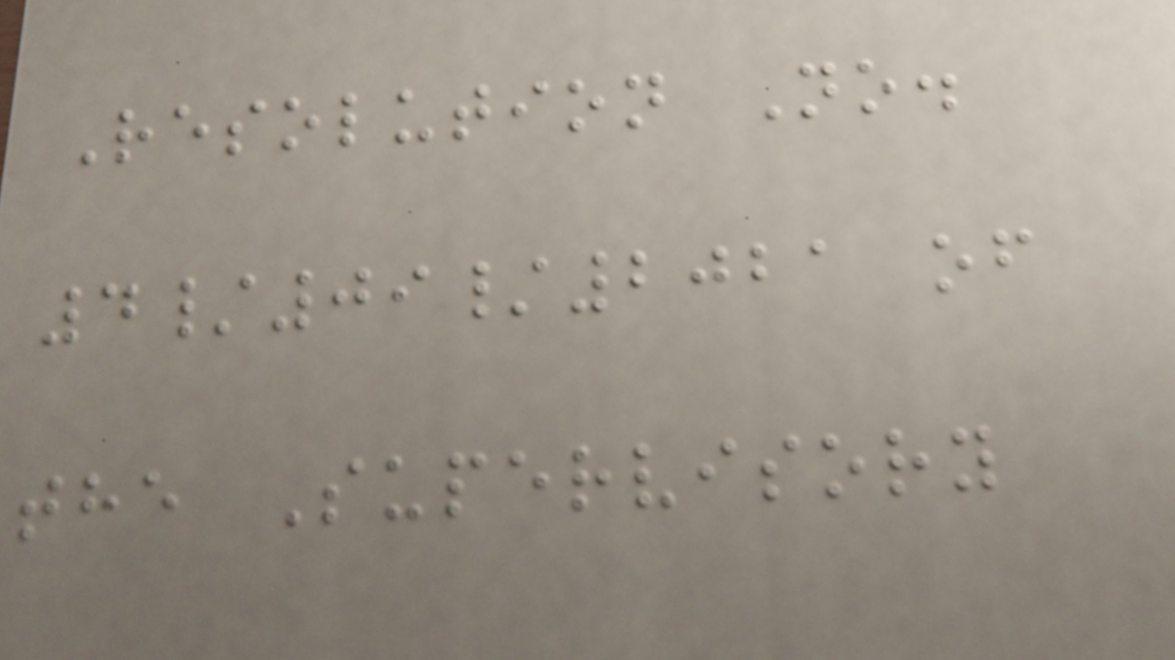Resolution No.
4/09/2021 of
the Supervisory
